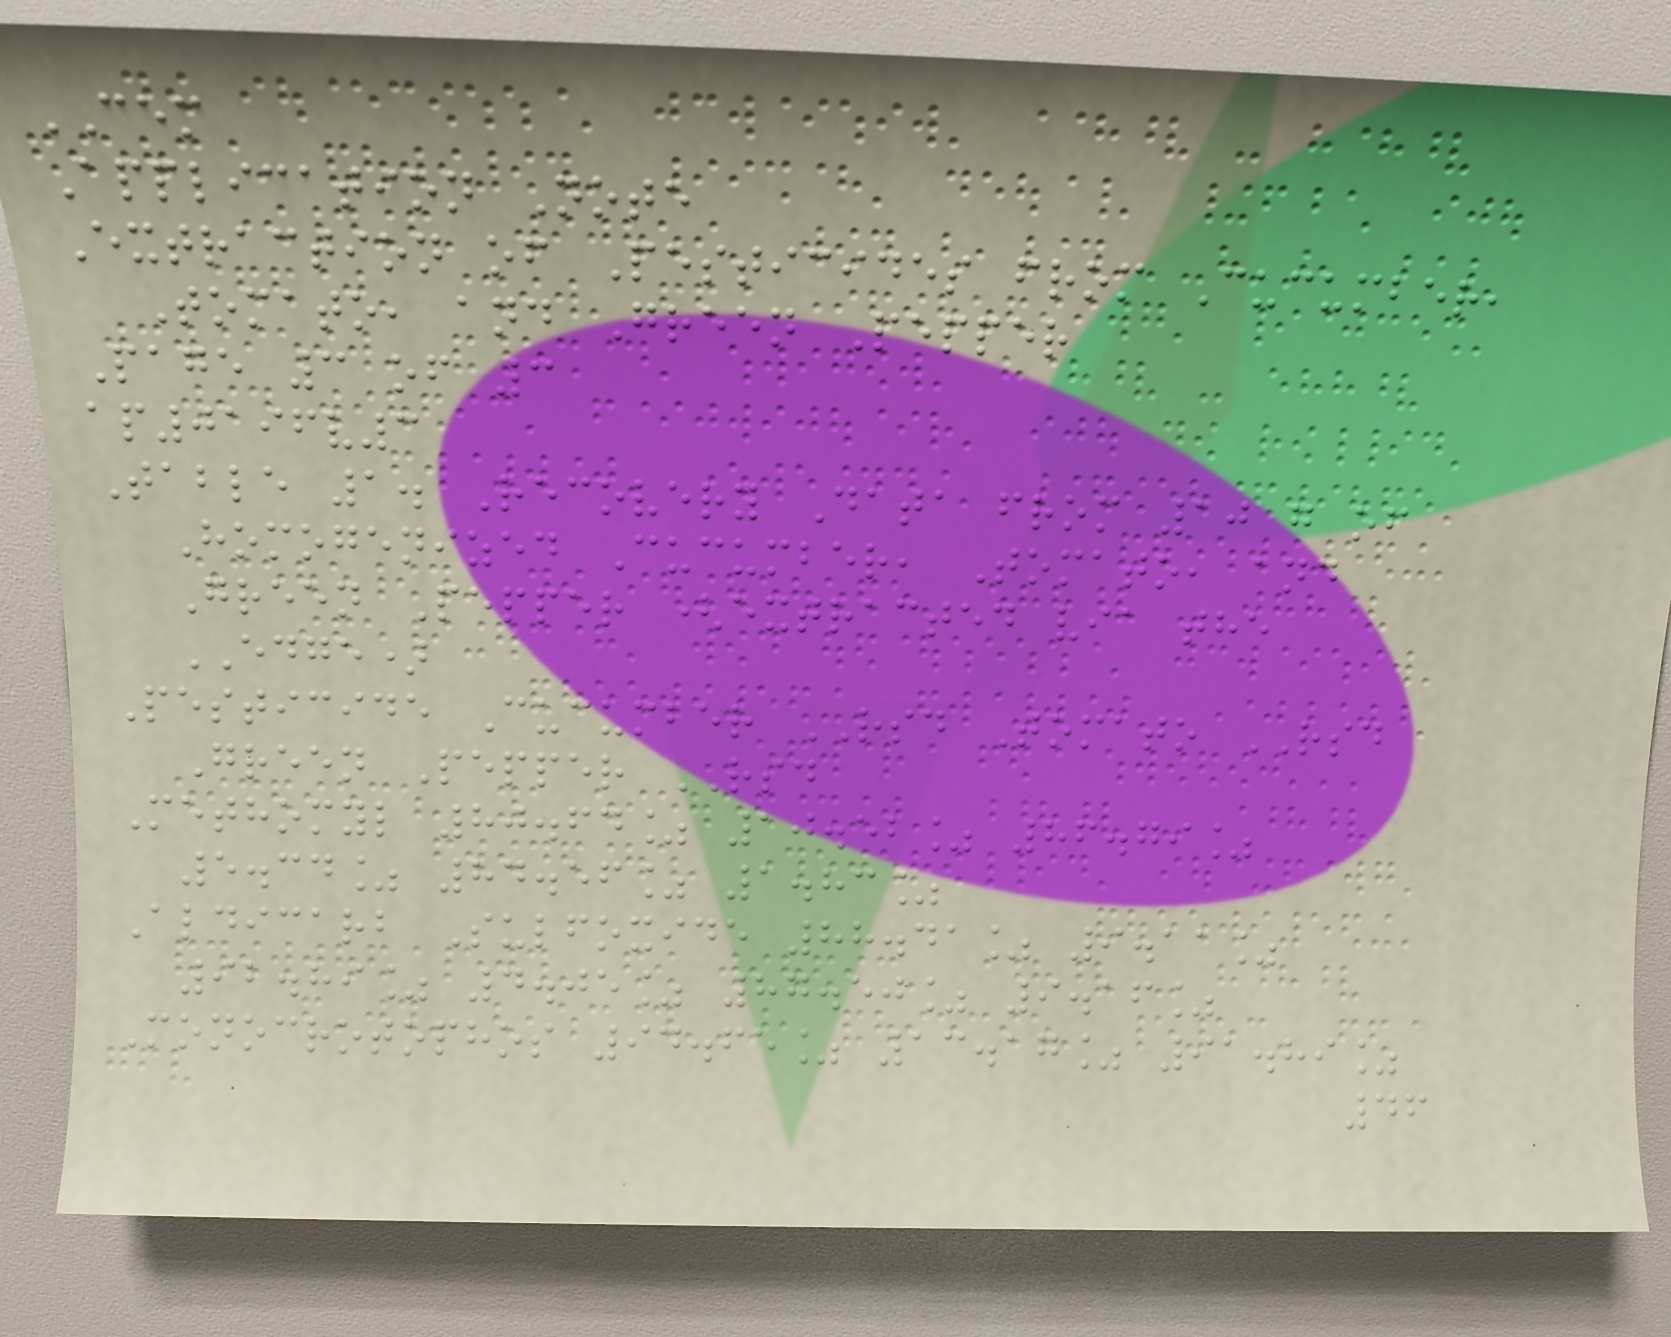CEM
Application Note
Extraction of Pesticides from Cucumber,
Tomato, and Green Pepper
Page 3 of 3
ap0196v3
Table 1. Recovery Data from 10 g of
Homogenized Cucumber, Tomato, and
Green Pepper (extracted via the
EDGE)
Pesticide Cucumber RSD Tomato RSD
Green Pepper RSD
Methomyl 80.64% 10.52% 86.79%
5.34% 84.56% 1.83%
Aldicarb Sulfoxide 88.41% 9.11%
92.89% 4.05% 87.50% 9.16%
Monocrotophos 94.65% 13.17% 91.89%
46
